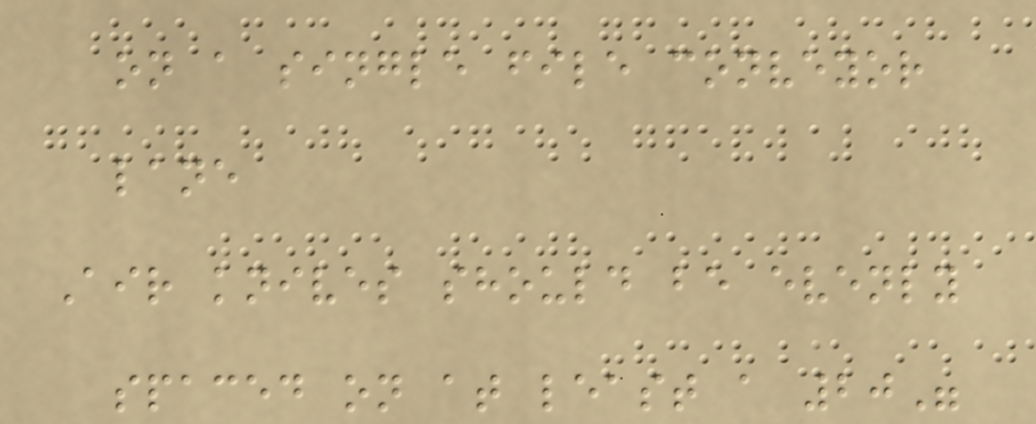on a single file conveyor
lane
Air knives should be evenly
spaced on at least a 20"
